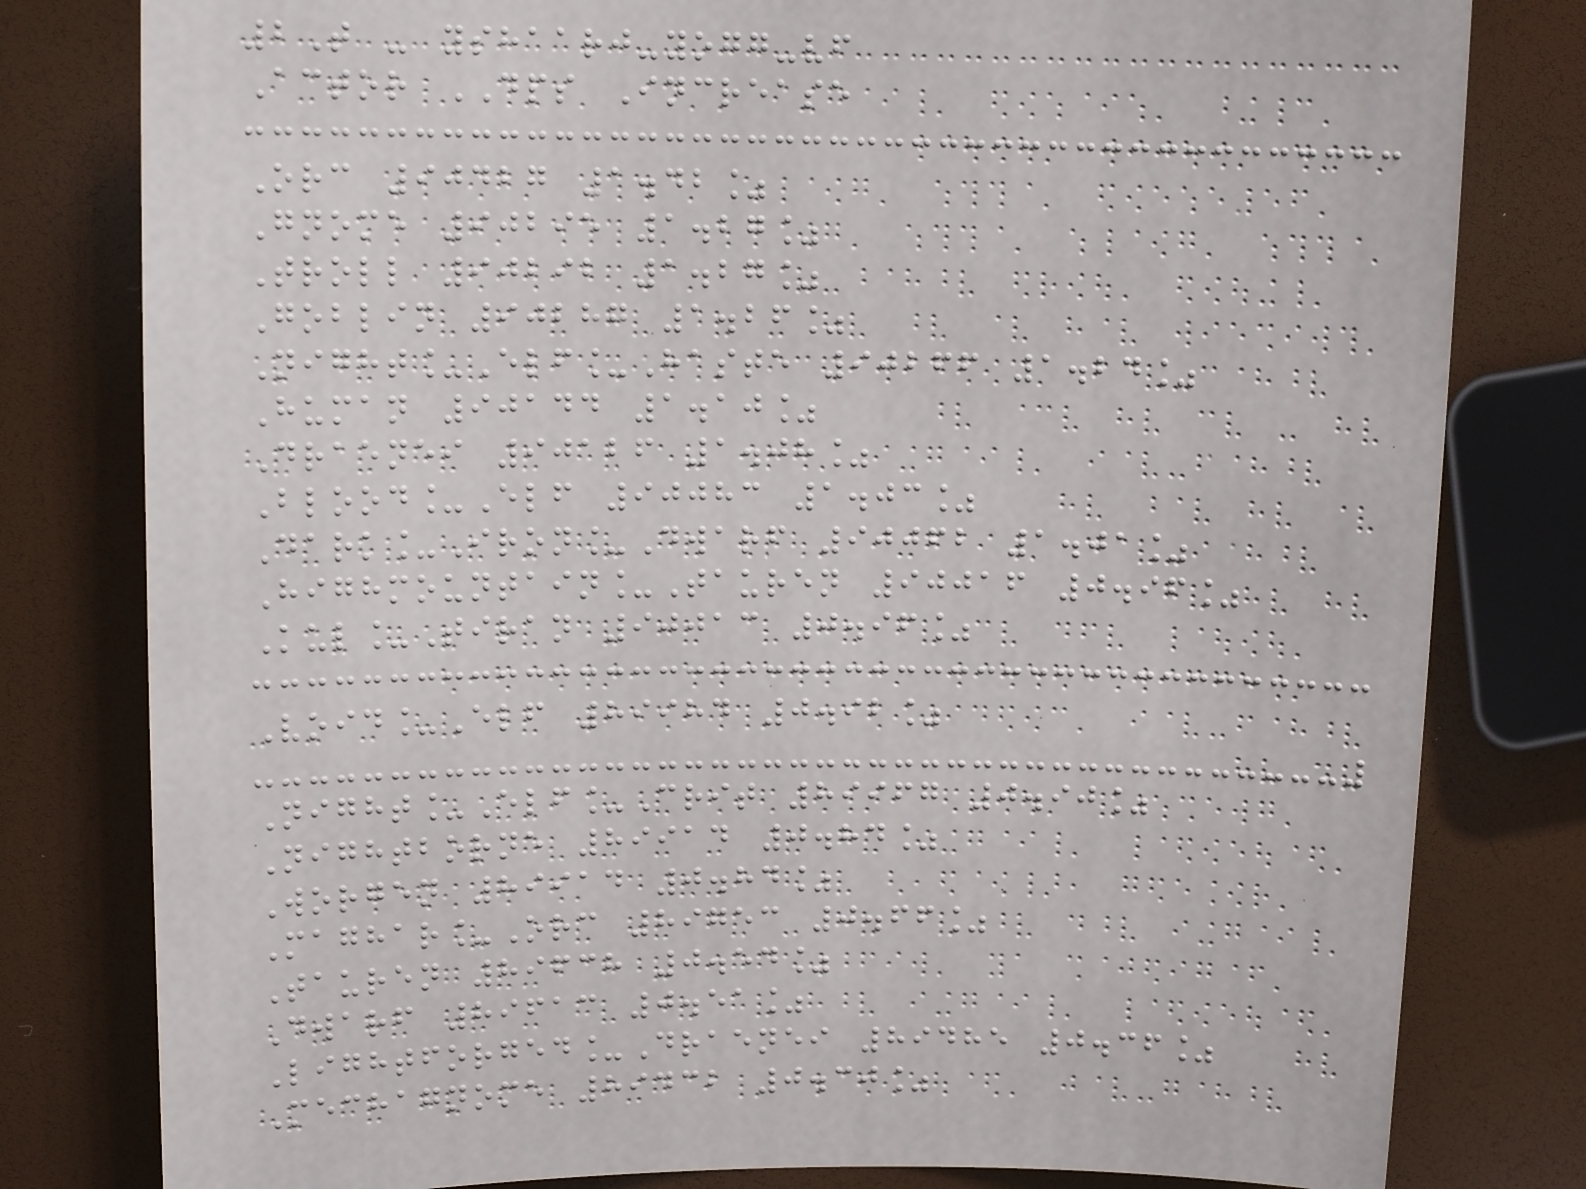2T - yshaarj-yogg-vf
Actor DPS Increase
Orc 90427 1.42%
Gnome 90295 1.27%
Troll 90292 1.27%
Goblin 90287 1.26%
Night_Elf_Haste 90266 1.24%
Human 90144 1.10%
Draenei 90126 1.08%
Blood_Elf 90083 1.03%
Dark_Iron_Dwarf 90062 1.01%
Highmountain_Tauren 90016 0.96%
Kul_Tiran 90013 0.96%
Void_Elf 89984 0.92%
Night_Elf_Crit 89967 0.90%
Nightborne 89914 0.84%
Worgen 89914 0.84%
Maghar_Orc 89753 0.66%
Tauren 89638 0.54%
Dwarf 89613 0.51%
Lightforged_Draenei 89485 0.36%
Mechagnome 89432 0.30%
